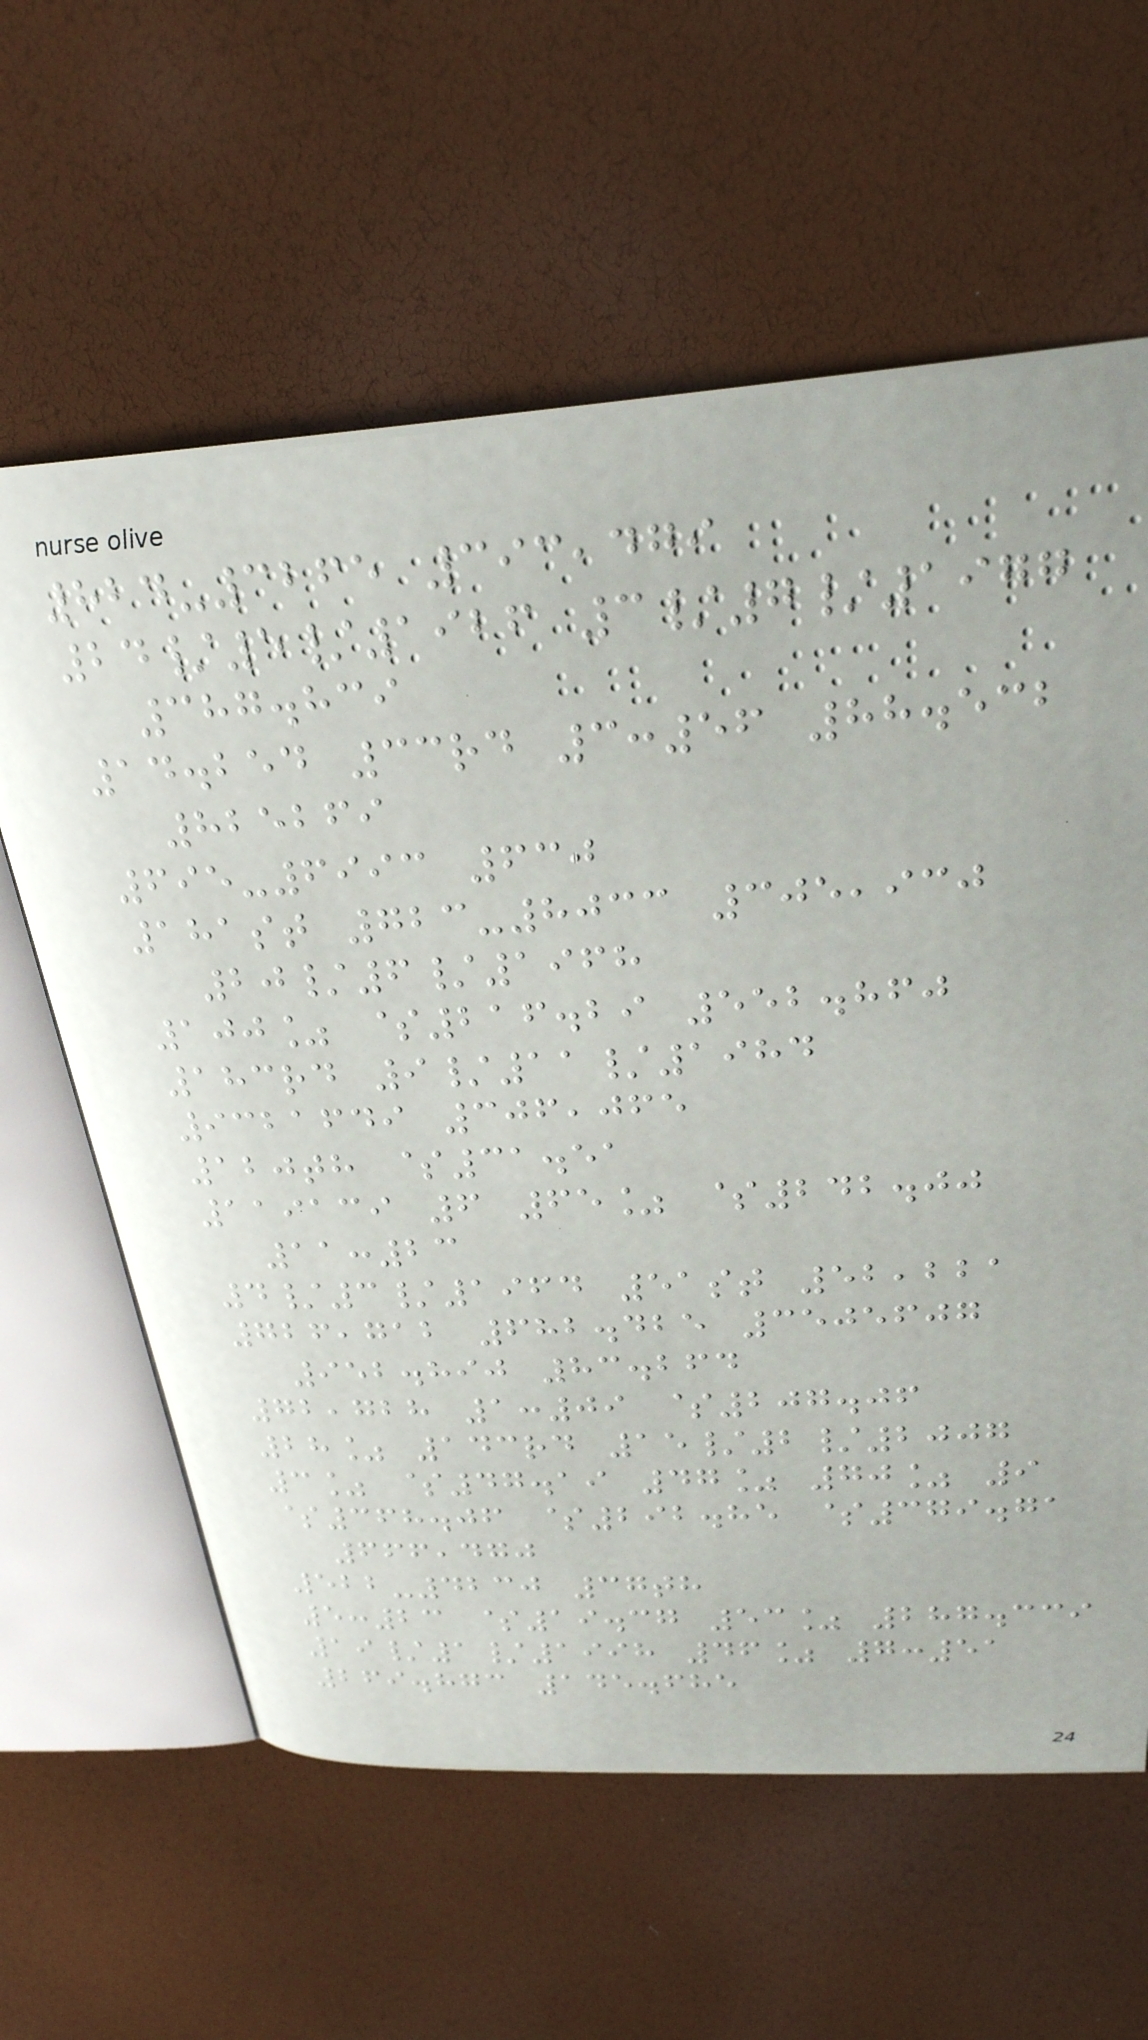824-3265 393,479
24/5/1926 3/7/1977
387.839
14.254 33rd 3:56 88.532
825269
695-6993 630
181st 723-8033 305,930
20/6/1968
100% $216.29 552.860
183rd 9/11/1984
9321649 306,065
120th $31.51
119139 6 65% $242.00
11:23
4/3/1964 51st 52,221
726,712 682.425 3505607
952.890 83.264
72,728 1:09 $207.06
28% 143rd 15/2/2007
3% $47.19 47% 70% 9
$368.06 $292.85 $379.71
666,470
522-4230 37th
5:23 $19.37 53% 287.339
19/1/1998 46% 7:51
269.873 145.685
